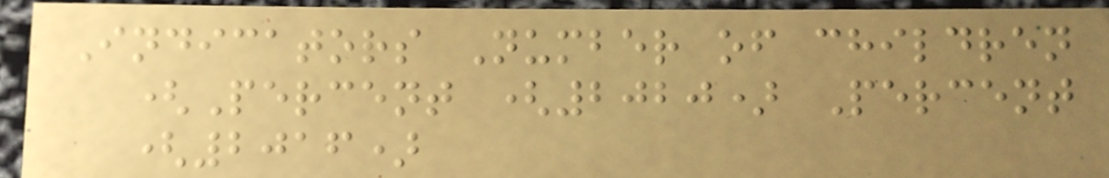Indicators Number of children
(Percent (2020) Percent
(2016)
